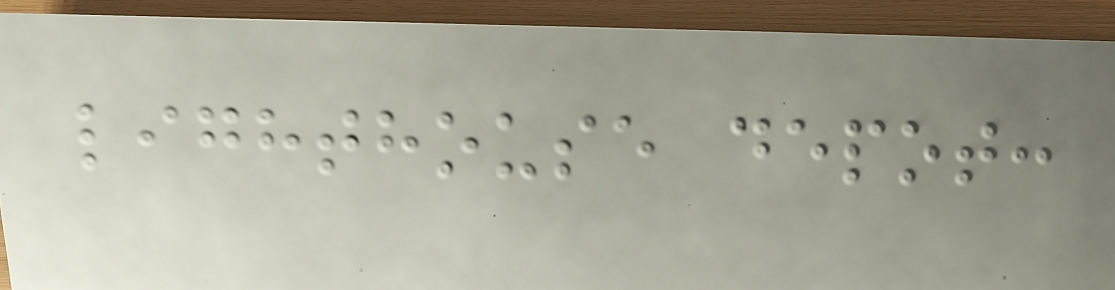lighthouse depot:
